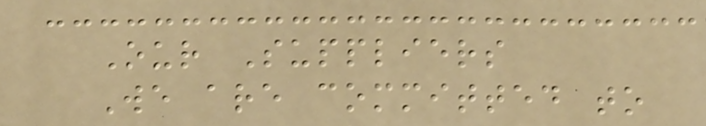Our Suppliers
We are committed to
